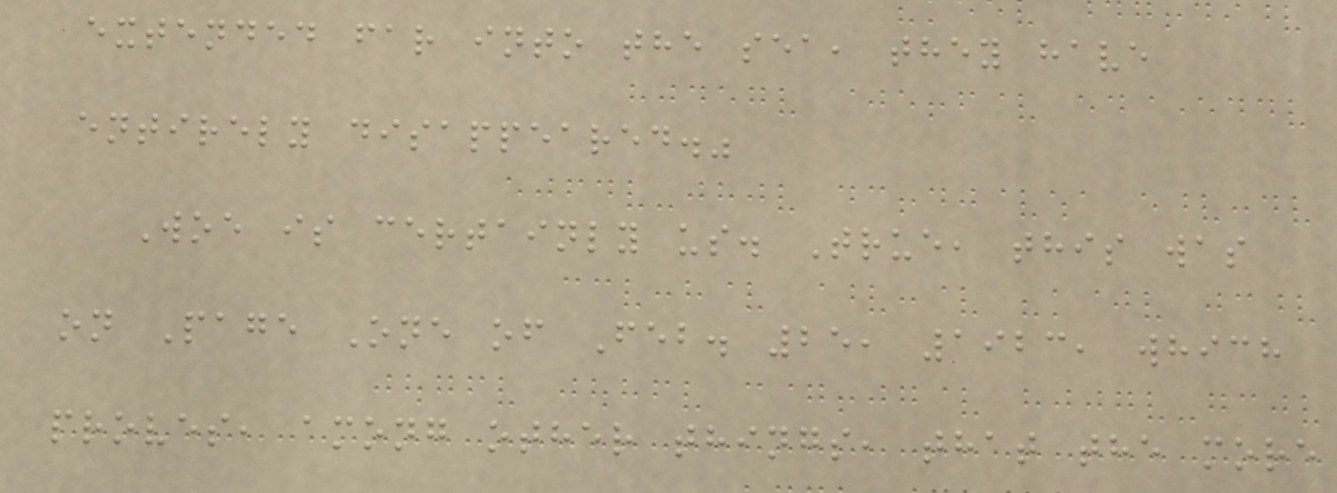extended far into the sea, they have
entirely disappeared."
Woe is certainly us. True, this was
on Page One of Feb. 25, 1923, which
proves, among other things, that the more
